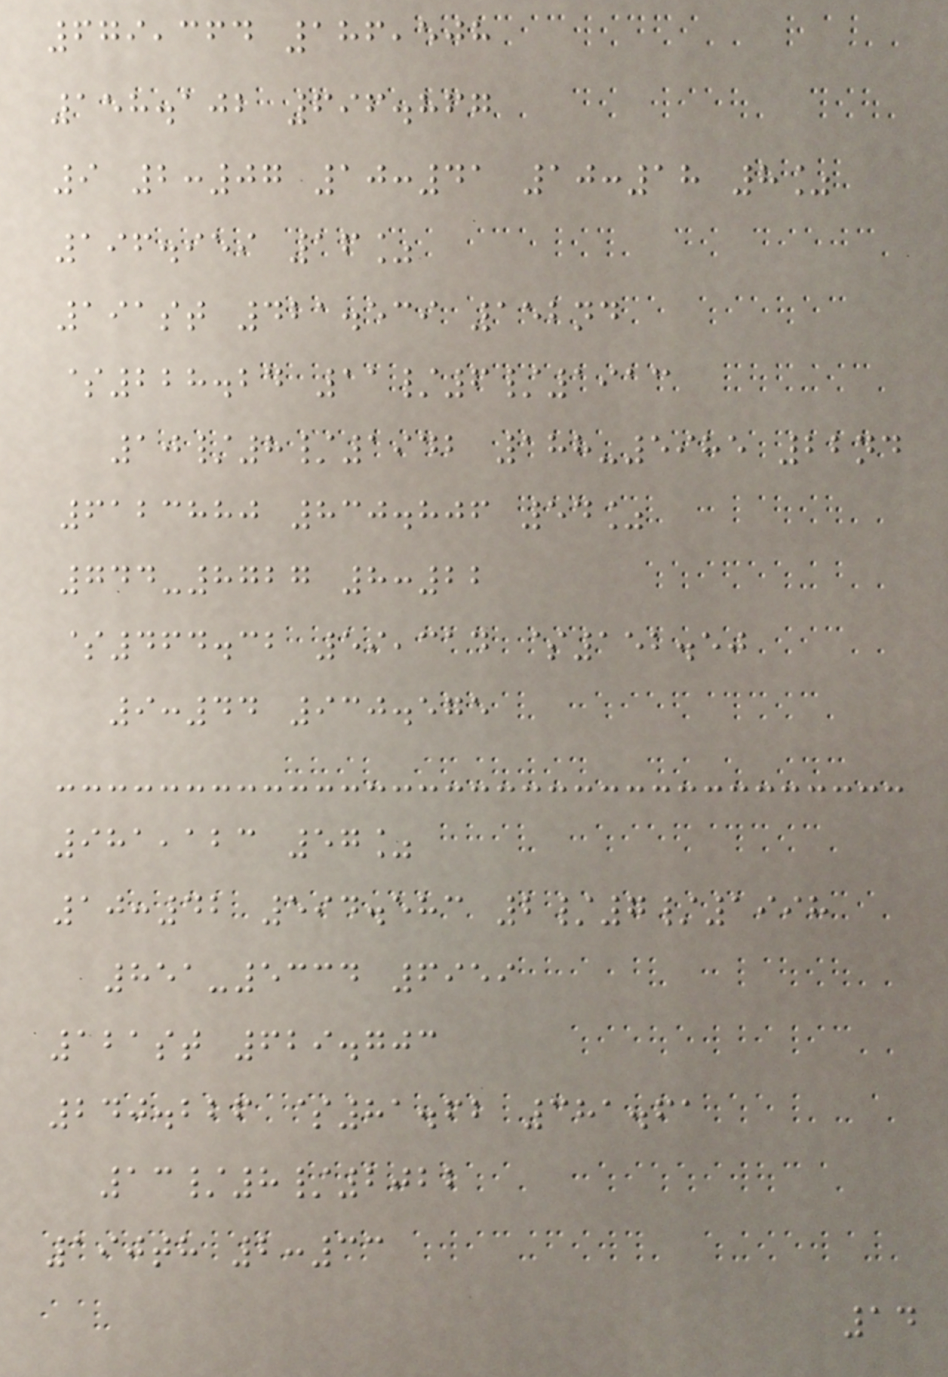679,364 186,508
158.102 696.867
9 2:07 10:41 10:18 8%
196.959 16%
191st 421.539 152nd
$228.24 11/6/1913
10/8/1942 188-5985 22nd
6123880 830.806 54%
744-8727 8:22
$464.32 59,314 $152.50
9:44 930.575
981,123 57%
10:42 594.583 2/7/1998
851-5334 6959
121st 629.703
240.226 $81.62 381.61
13/8/2022
190th 2:33
14
